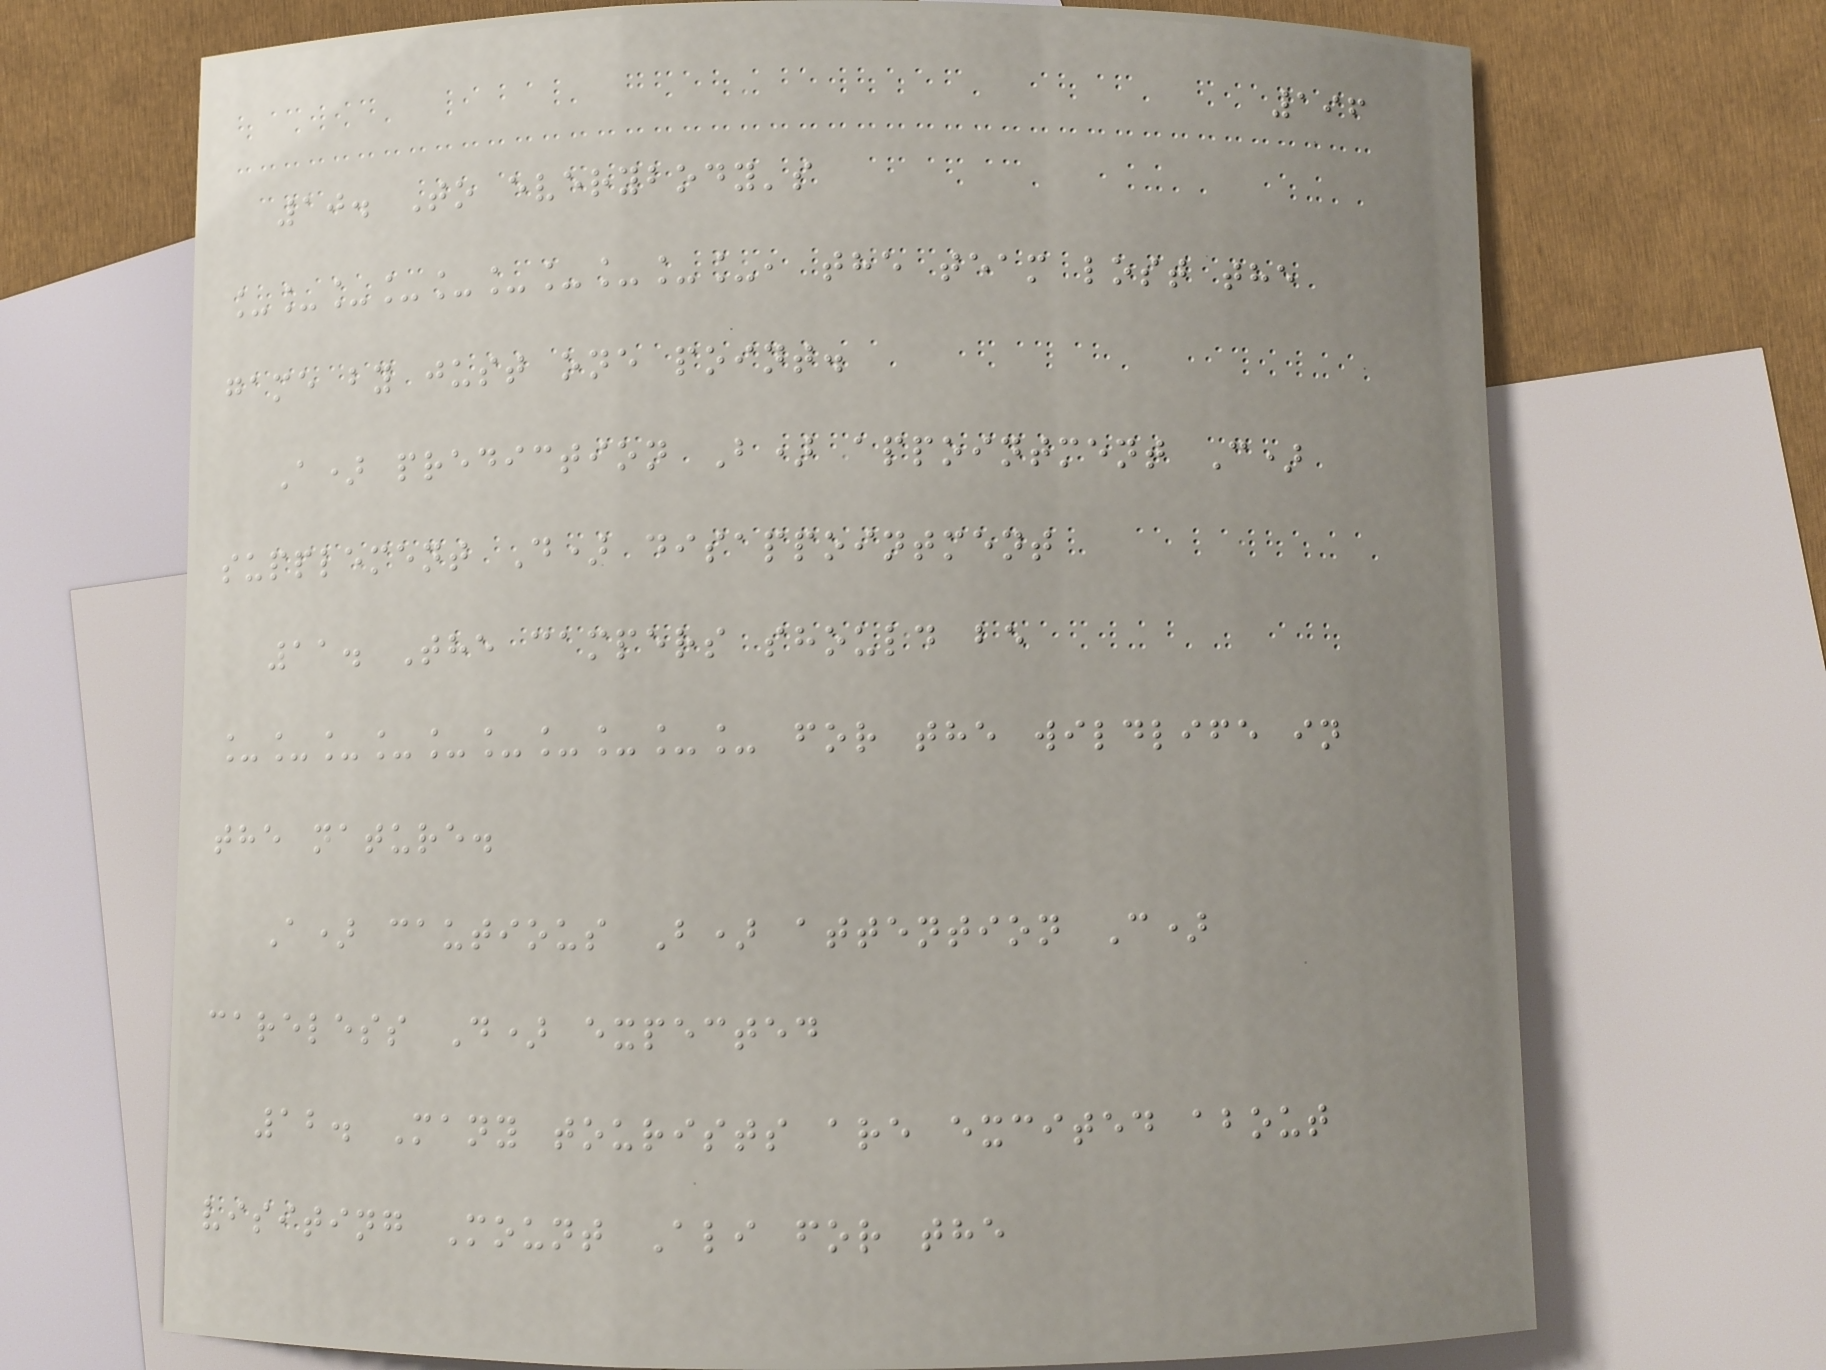196
10. To everybody's
__________, the team lost the
game by just one point.
A) prediction B) appointment C)
supplement D) disappointment
11. The campers should be
__________ for the wildlife in
the nature.
A) cautious B) attention C)
careless D) expected
12. Many tourists are excited about
visiting Mount Ali for the
